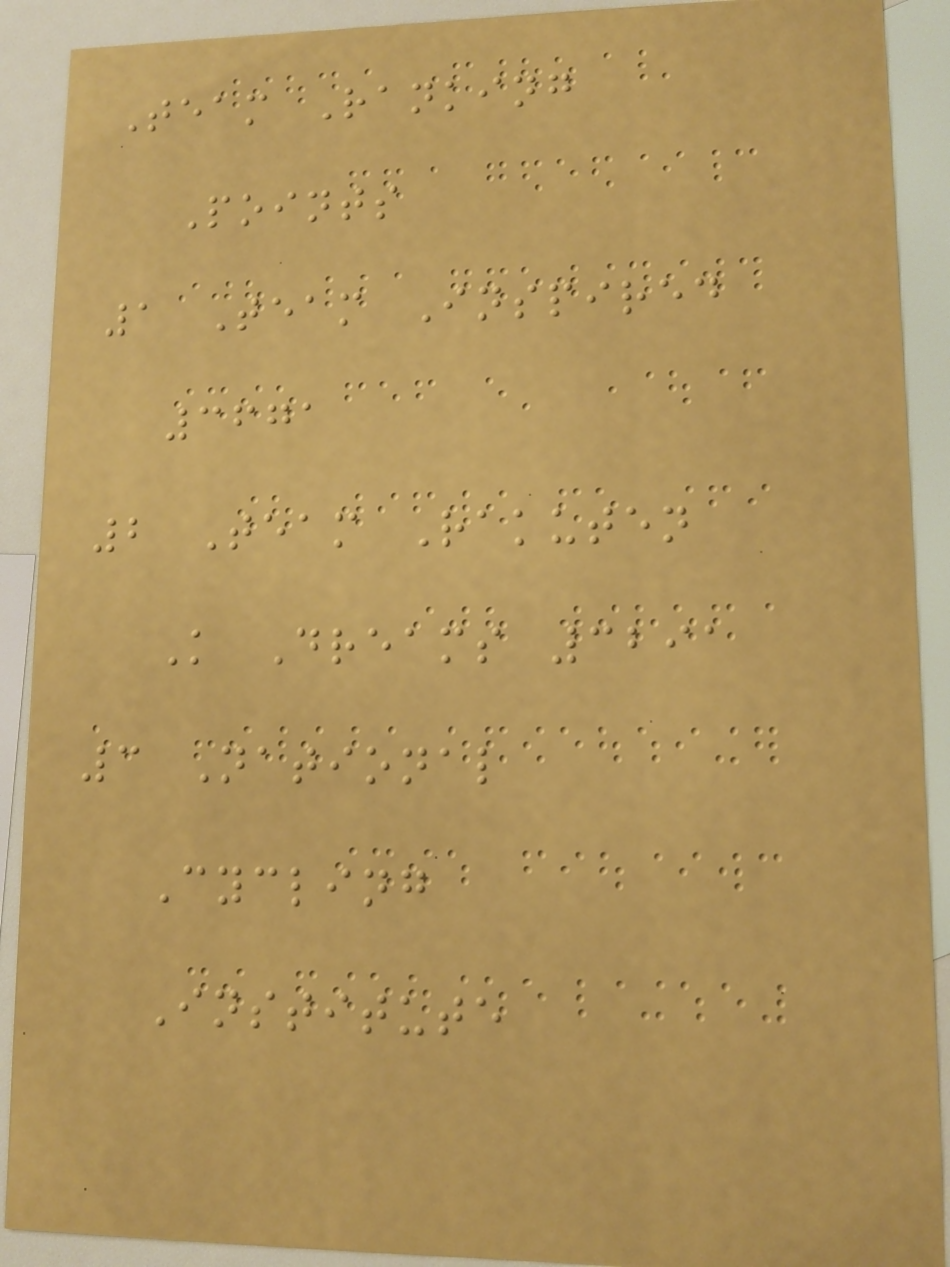Team Ranking
Points
1 Team Inspired
3671
2 Team Rakuten
K Dreams 3291
3 National
Cycling
Institute
